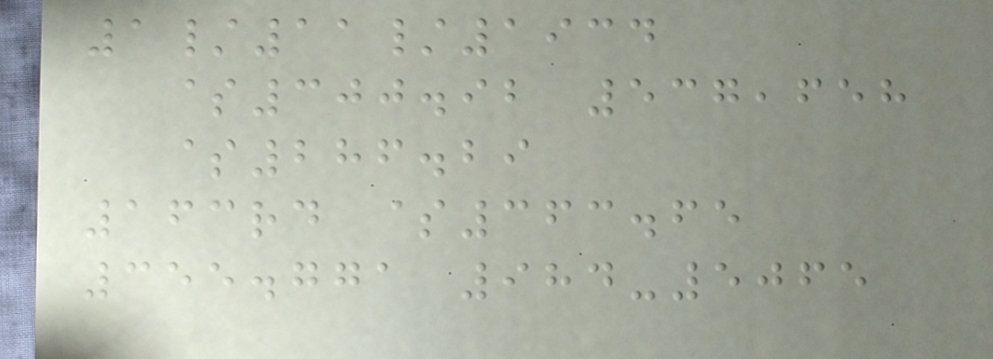1/11/1934
$300.92 537,658
$286.29
163rd $363.65
355.771 984-5065
